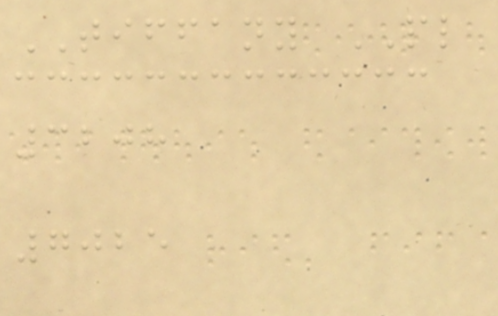TIFFANY PL
3208
7025
